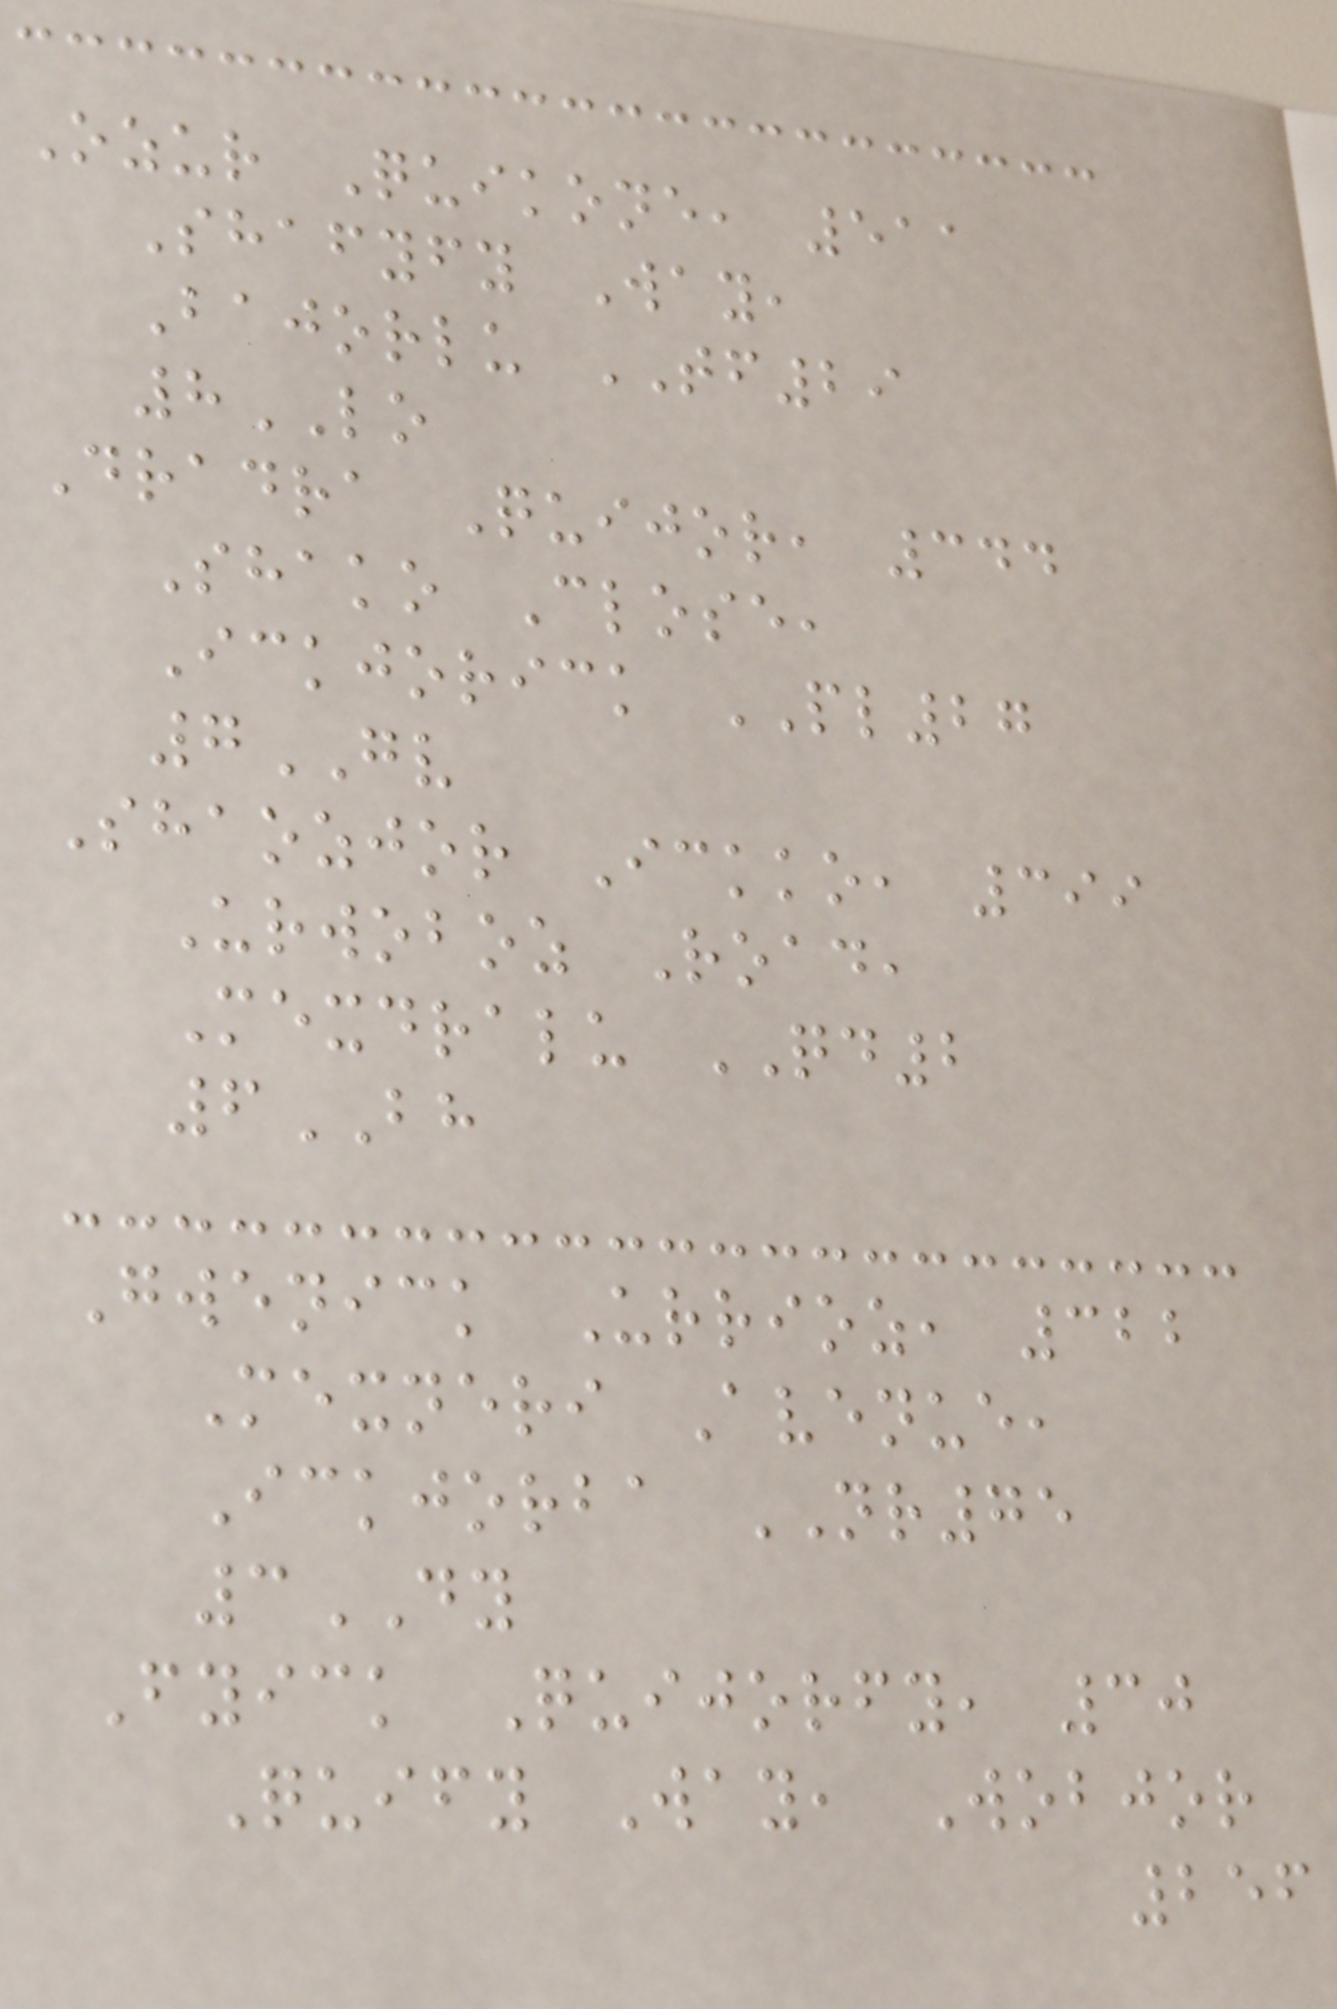Ozur Quikone, 511
Shafyfy Way,
Bajorlu TF29
8LO
Dradra Quijor, 344
Shako Close,
Ickjorick PL27
7GV
Shaozjor Ickko, 399
Urwoboz Road,
Mexdralu QD2
6BH
Gwenick Urrioz, 322
Mexneri Avenue,
Ickjorba NR75
3DY
Fyick Quijorfy, 30
Quify Way, Wobjor
256
